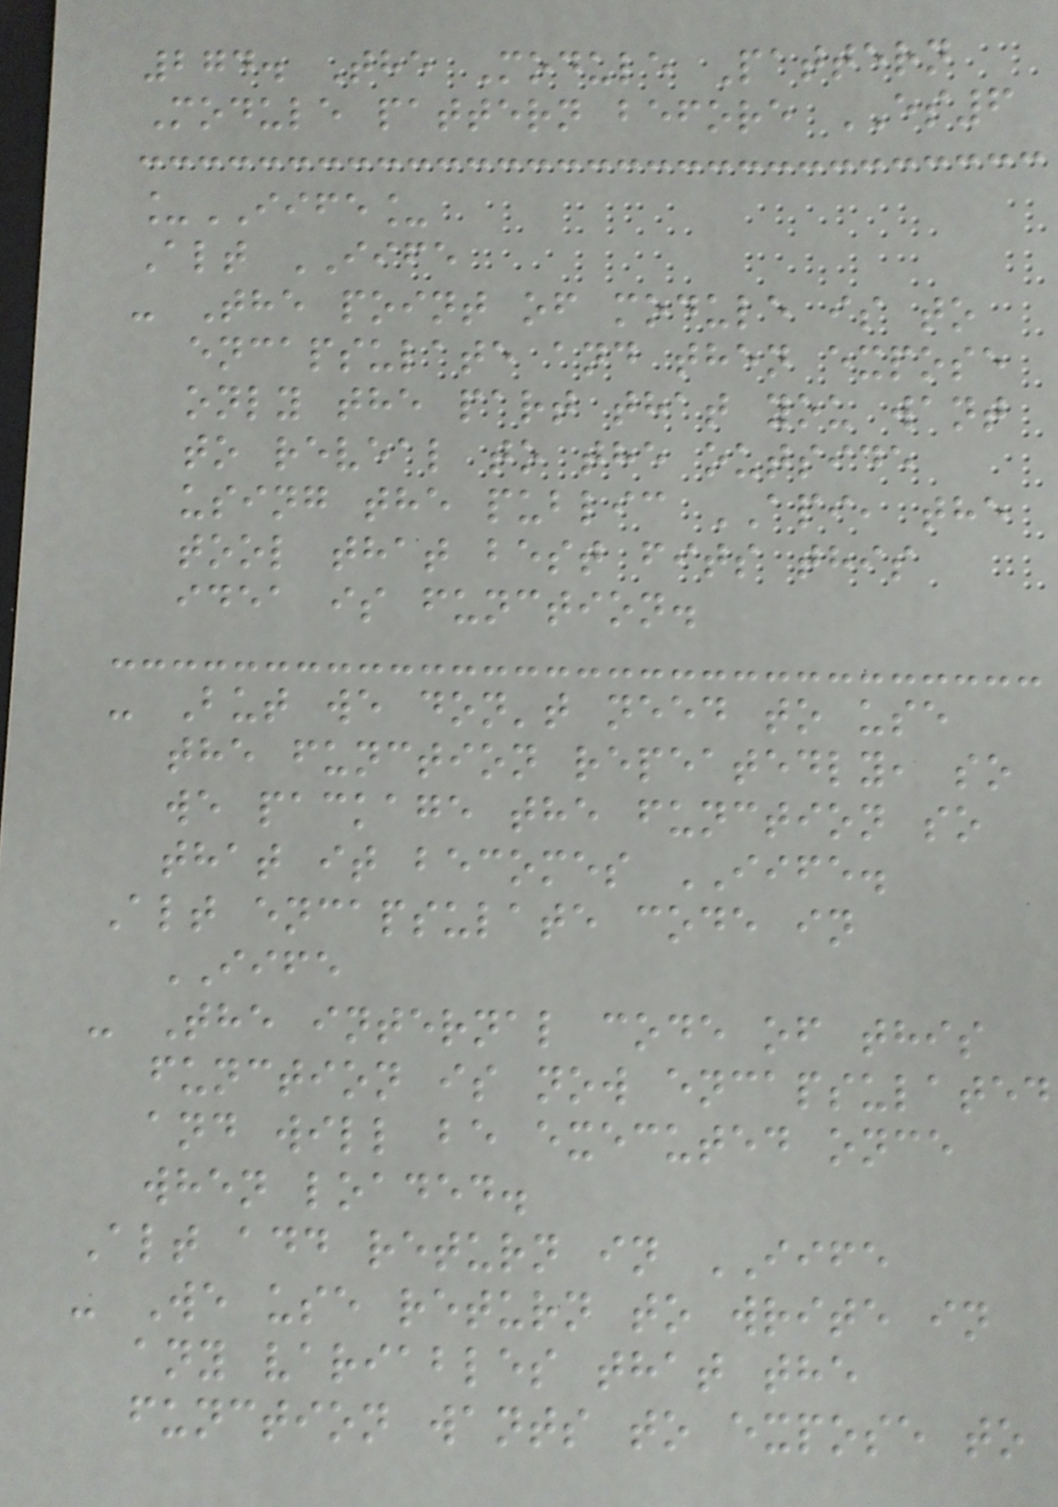274. The Module Pattern
Module pattern before ES6
_IIFE_
Alt IIFE
- The point of module is to
encapsulate and then expose
only the part that you want
to reveal to the outside
using the public API, the
tool that best fits this
idea is function.
- But we don't need to use
the function repeatedly, so
we package the function so
that it becomes IIFE.
Alt encapsulate code in
IIFE
- The internal code of this
function is now encapsulated
and will be executed once
when loaded.
Alt add return in IIFE
- We use return to write in
any variables that the
function wants to expose to
